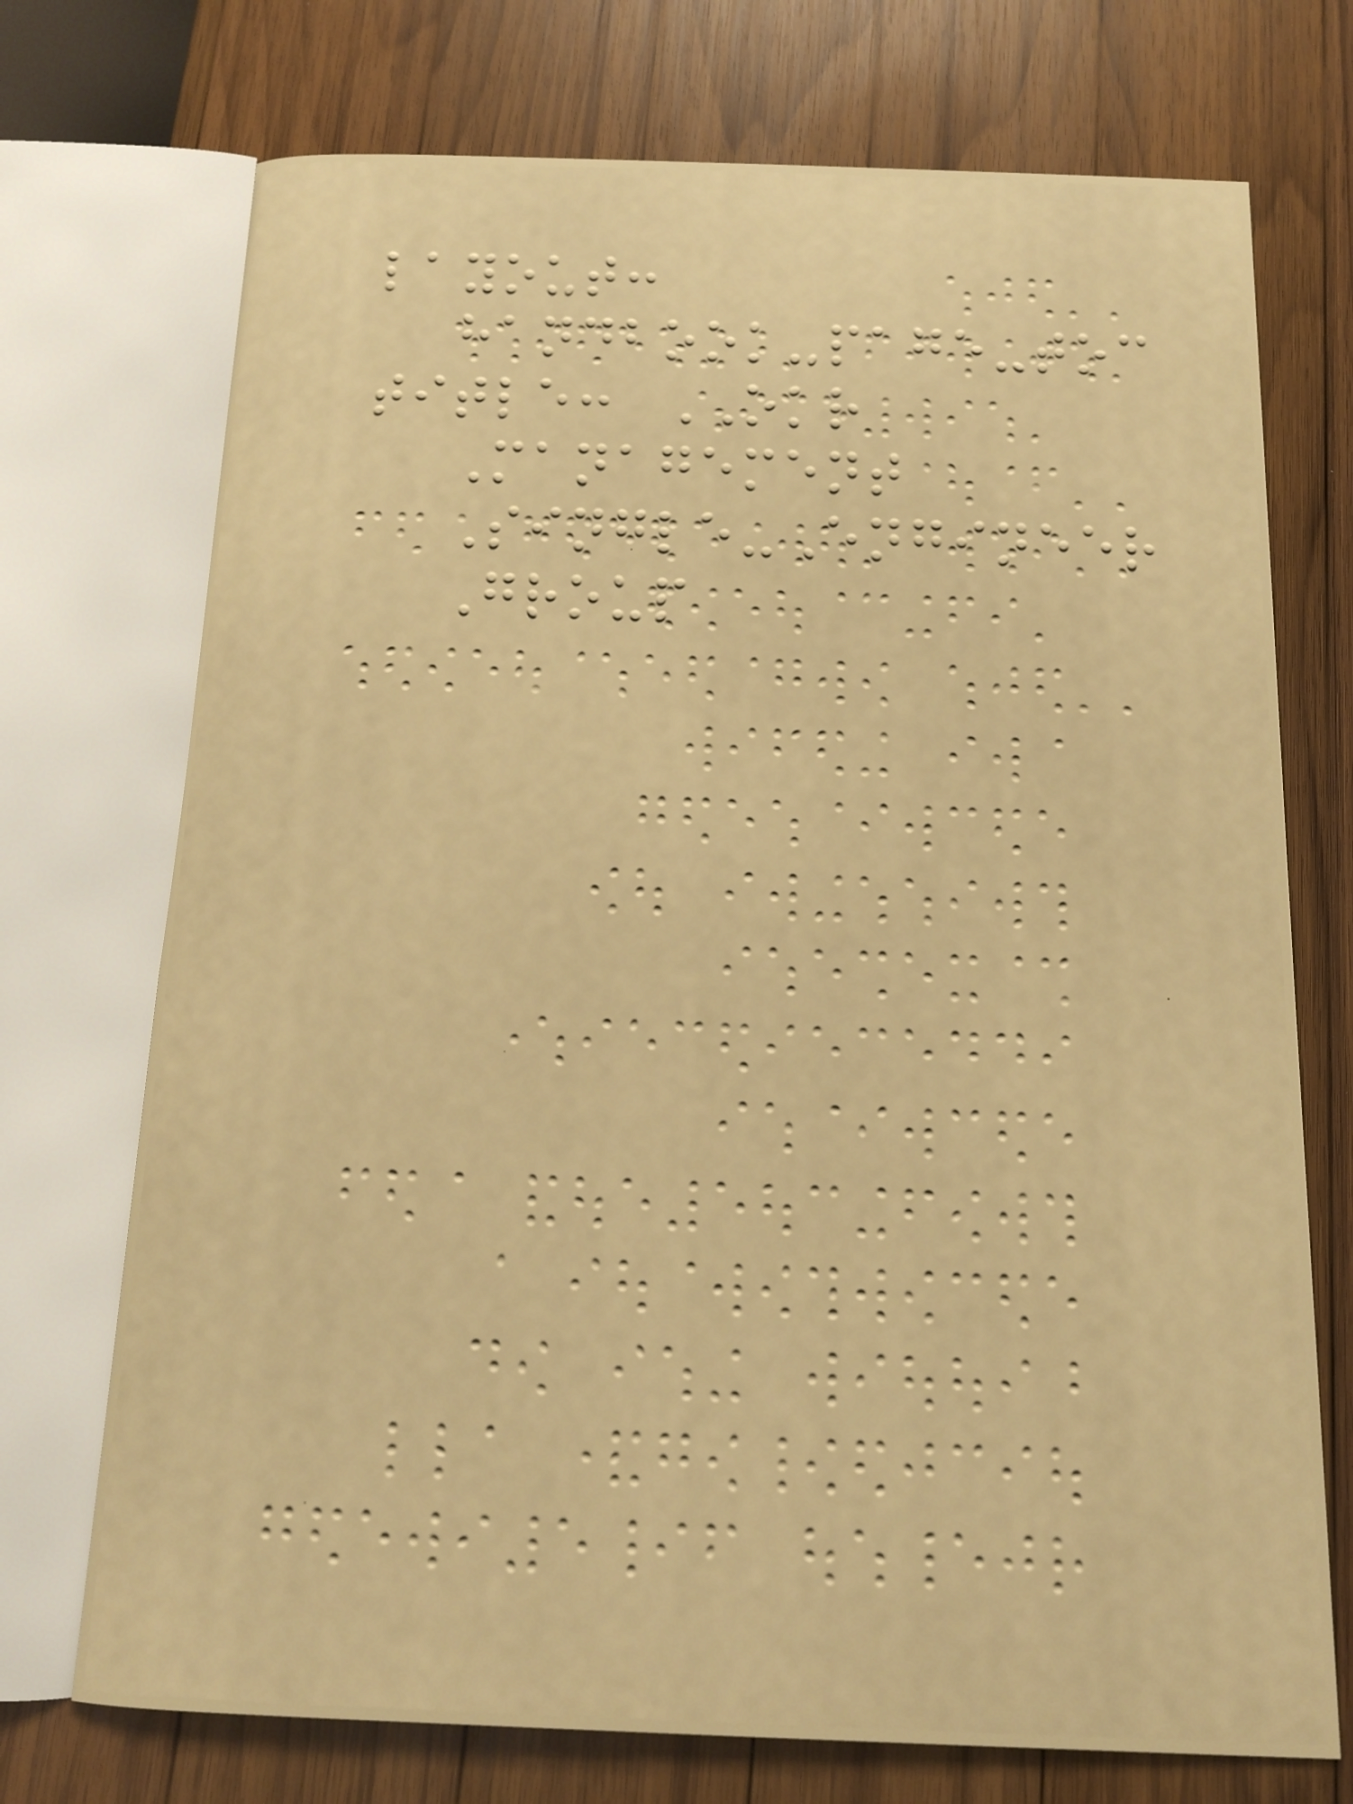layout:
handbook-page-toc
title: OKR
Management
Single-Engineer
Group
